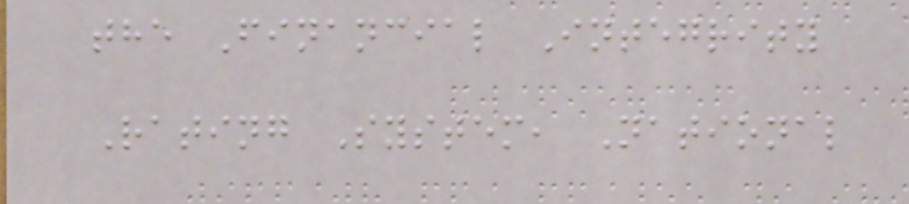the Financial Integrity
Rating System, National
